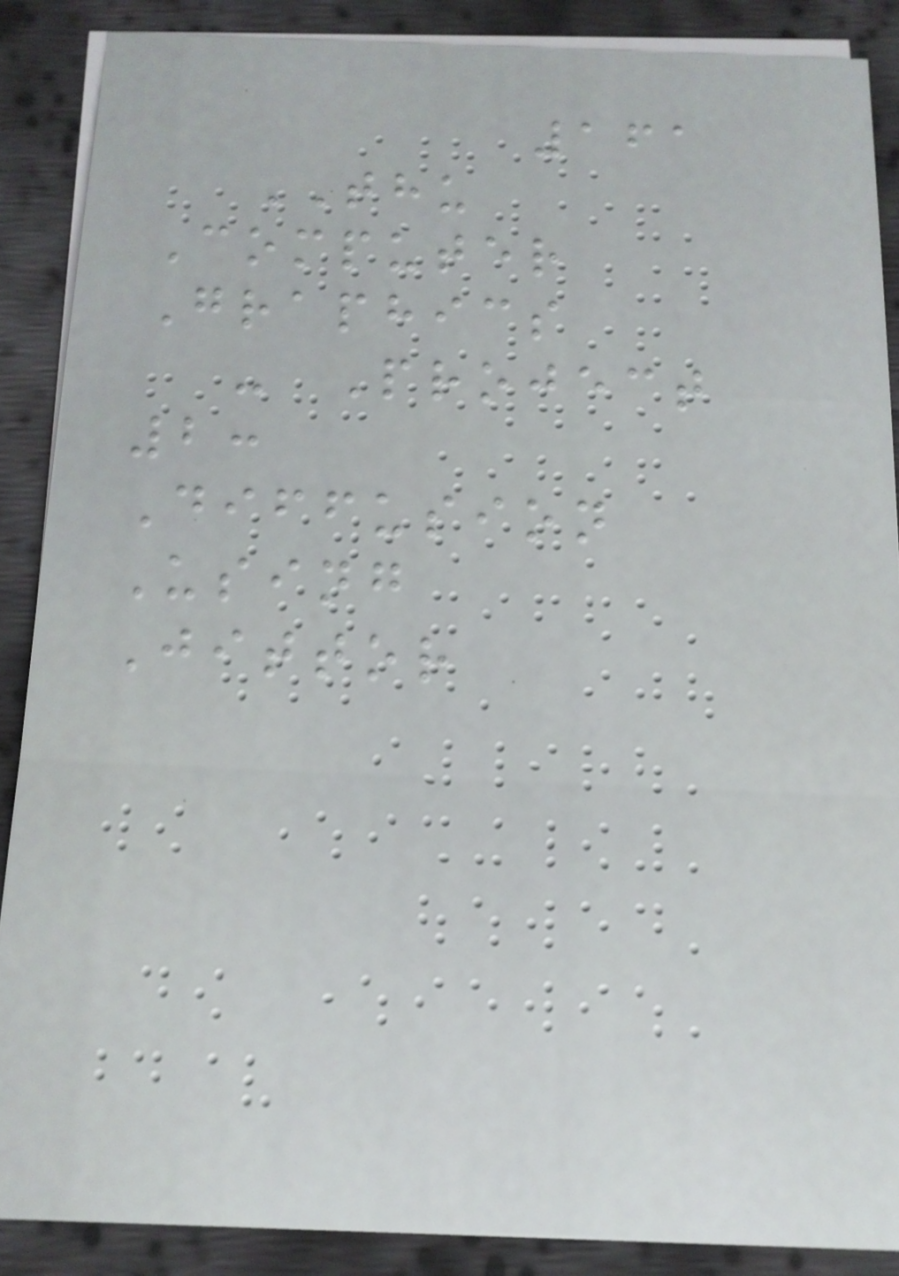161
THU
Computer
Graphics
- Project
2:
Diffusion
Using
Jittor
